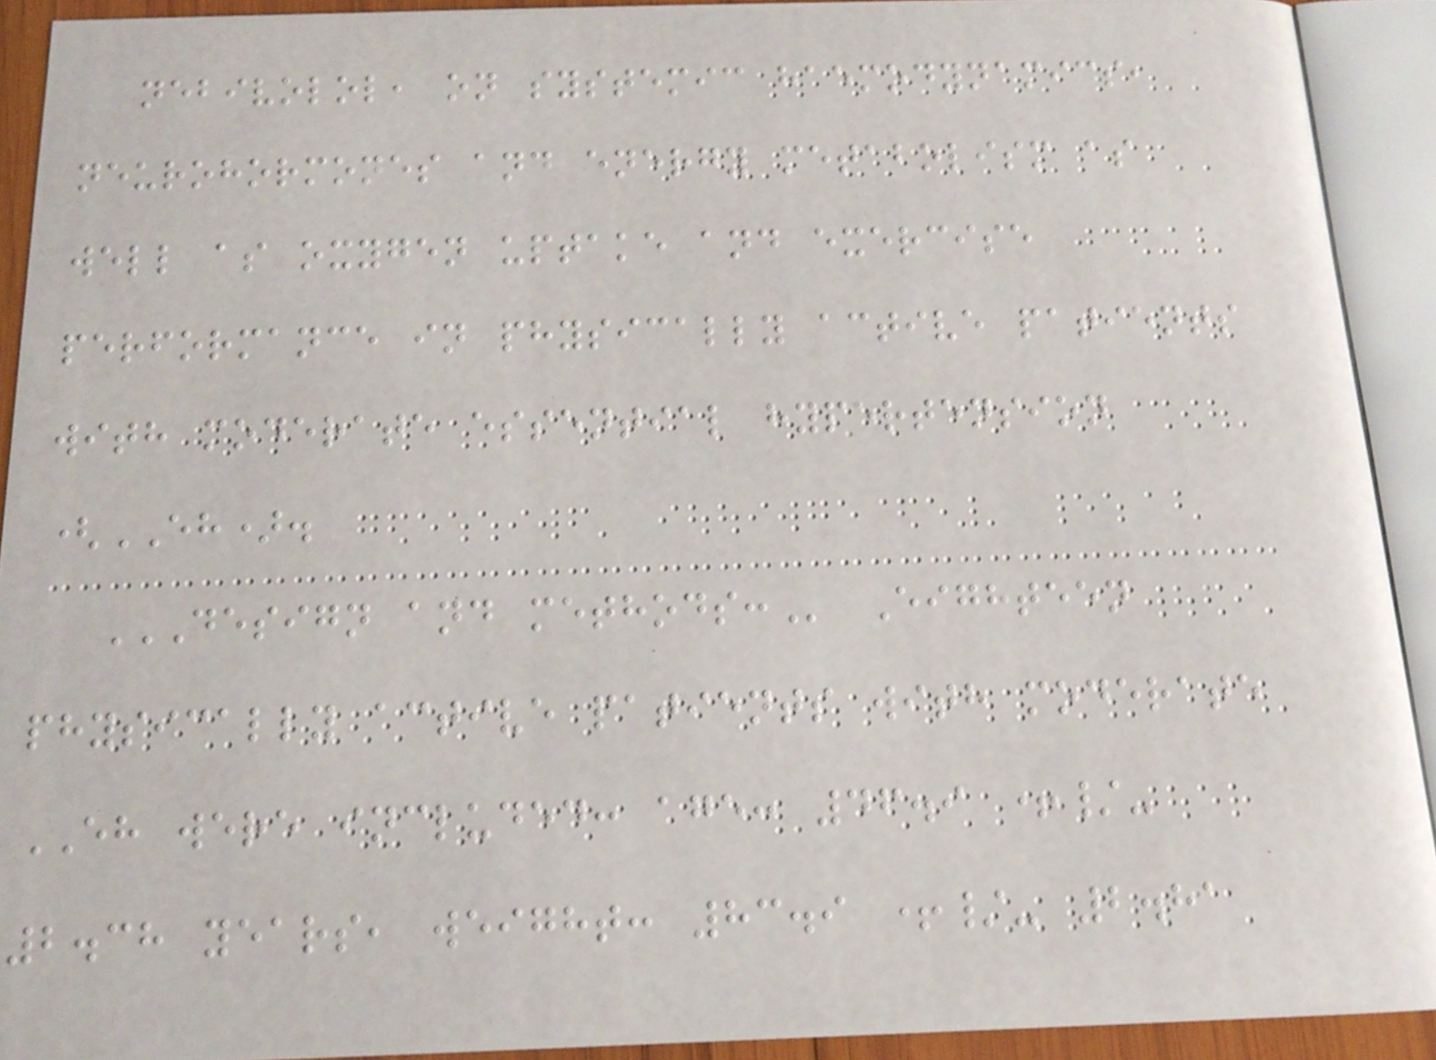nebivolol, on systemic haemodynamics,
neurohormones and energy metabolism as
well as oxygen uptake and exercise
performance in physically active patients
with moderate essential hypertension
(EH).
DESIGN AND METHODS: Eighteen
physically active patients with moderate
EH were included: age: 46.9 +/-
2.38 years, weight: 83.9 +/- 2.81
